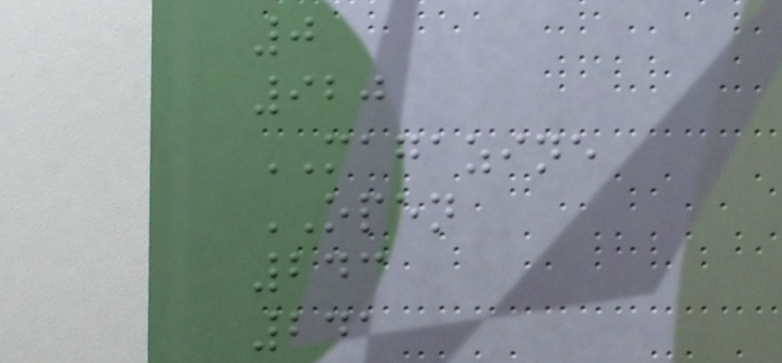0
920
MAGAZINE
OPEN
243
241
